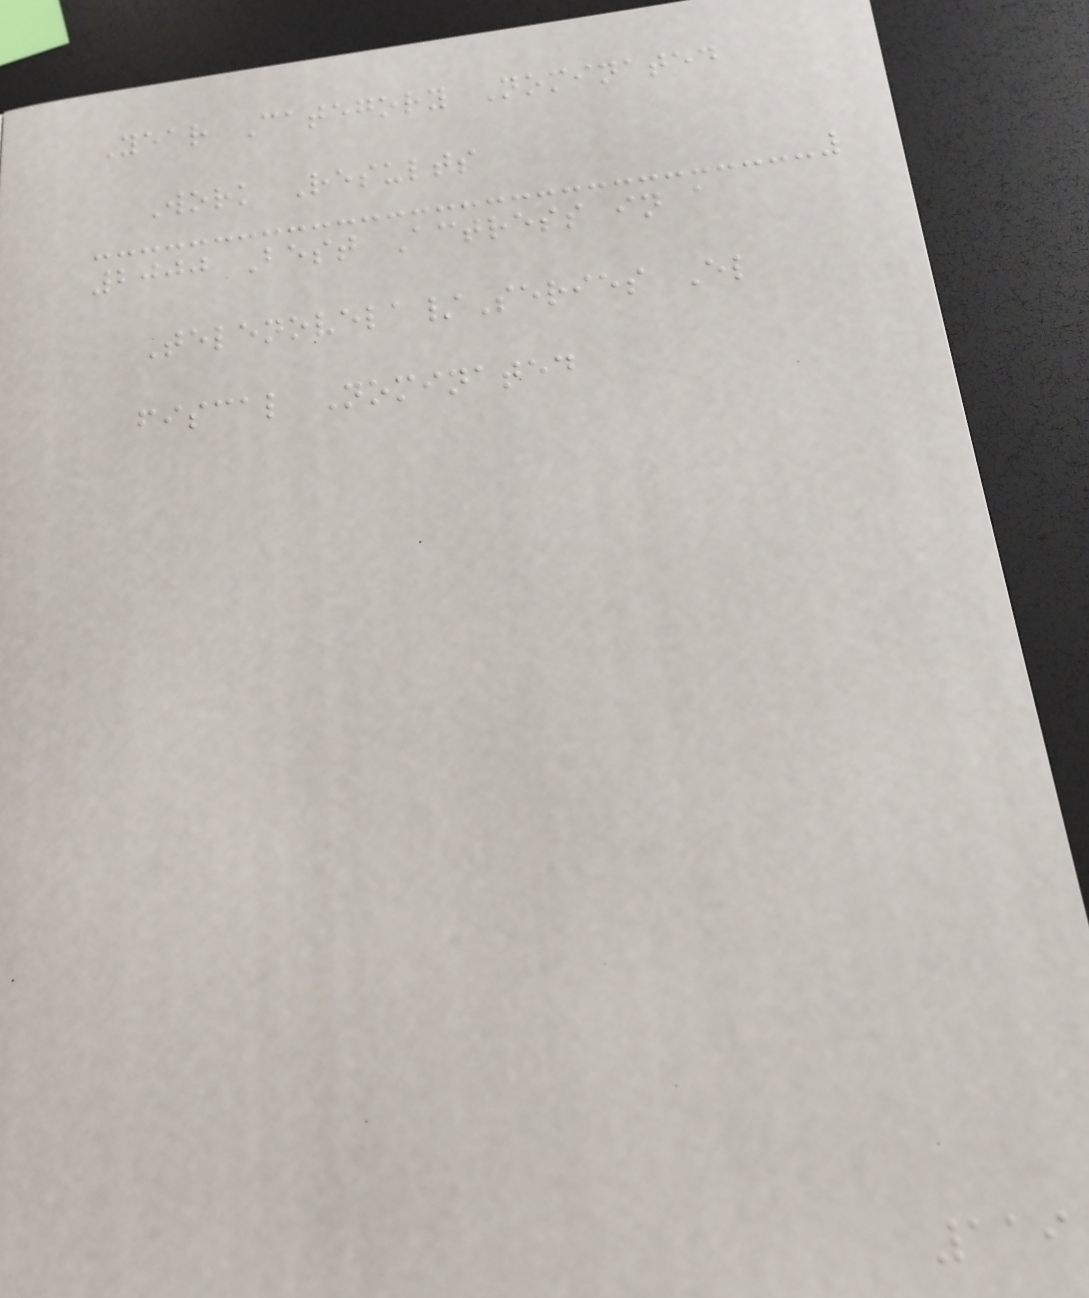Year Category Nominated
Work Results
2000 Best Actress in a
Telenovela/Series El
fiscal Nominated
119
